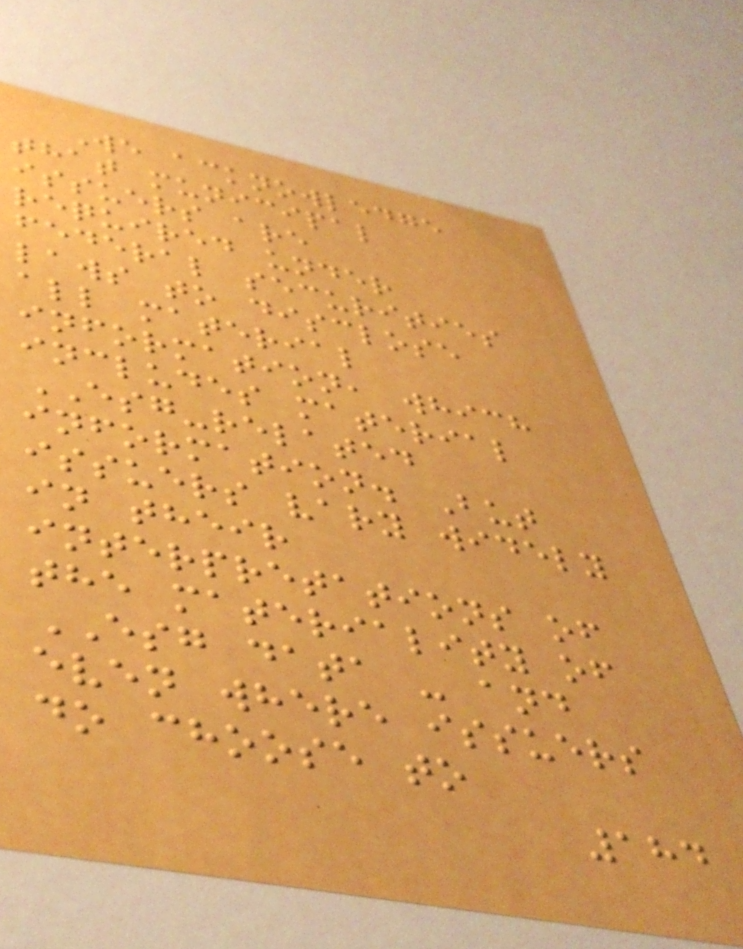We acknowledge
that municipal
issuers are
required under
federal securities
laws to disclose
all material
information, which
includes material
ESG-related
information. But
issuers vary widely
in their
interpretations of
the materiality of
ESG data - and
even where issuers
do choose to
184
